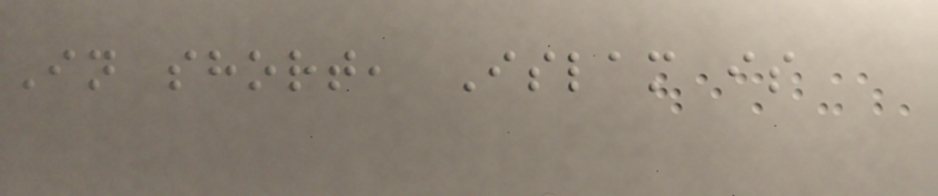In short, Islam is
